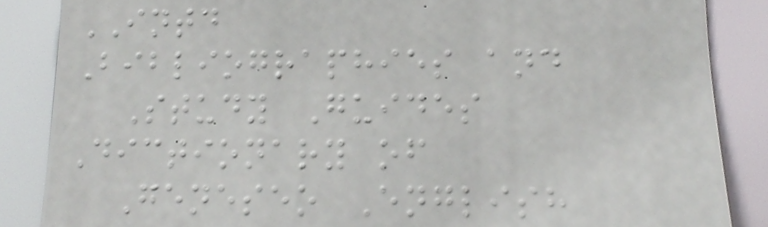INTD
Bibliographies and
Study Guides
Dictionary of
Geneseo English
